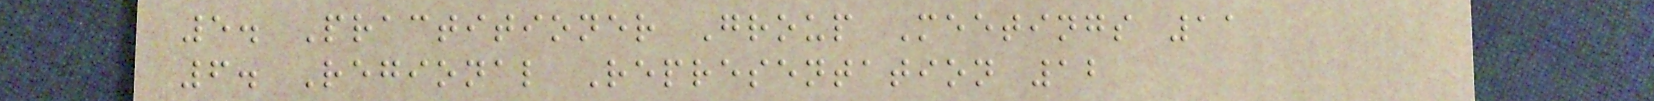5. Practitioner Group Meetings 11
6. Regional Representation 12
